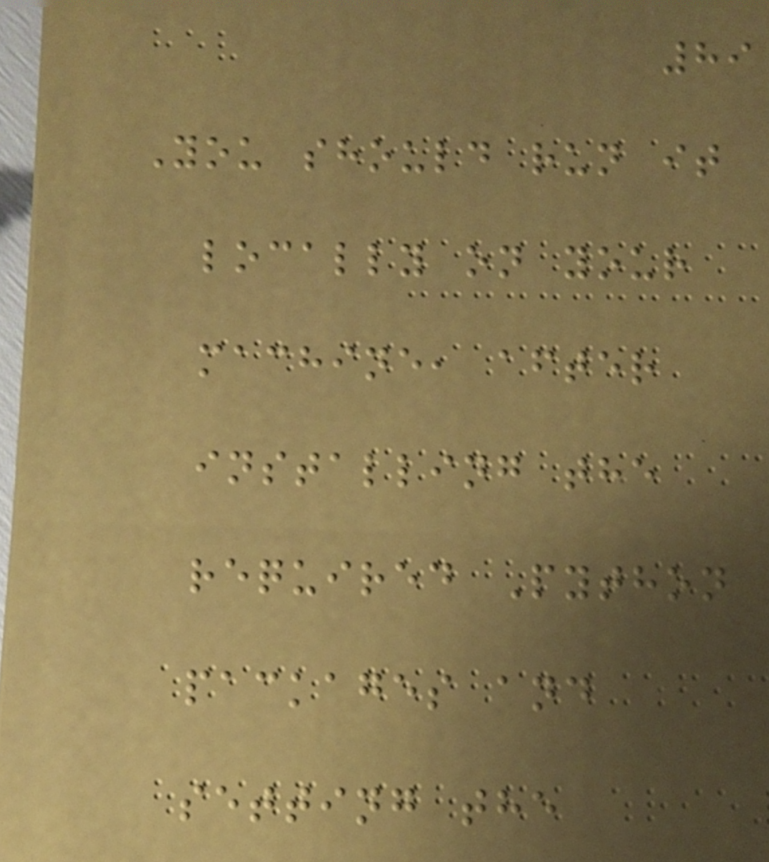89
You should run it
locally on your
machine, after
installing the
required Python
packages and
setting the
